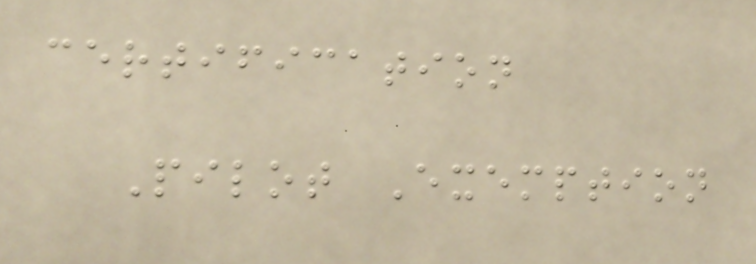certification
Pilot Exemption
